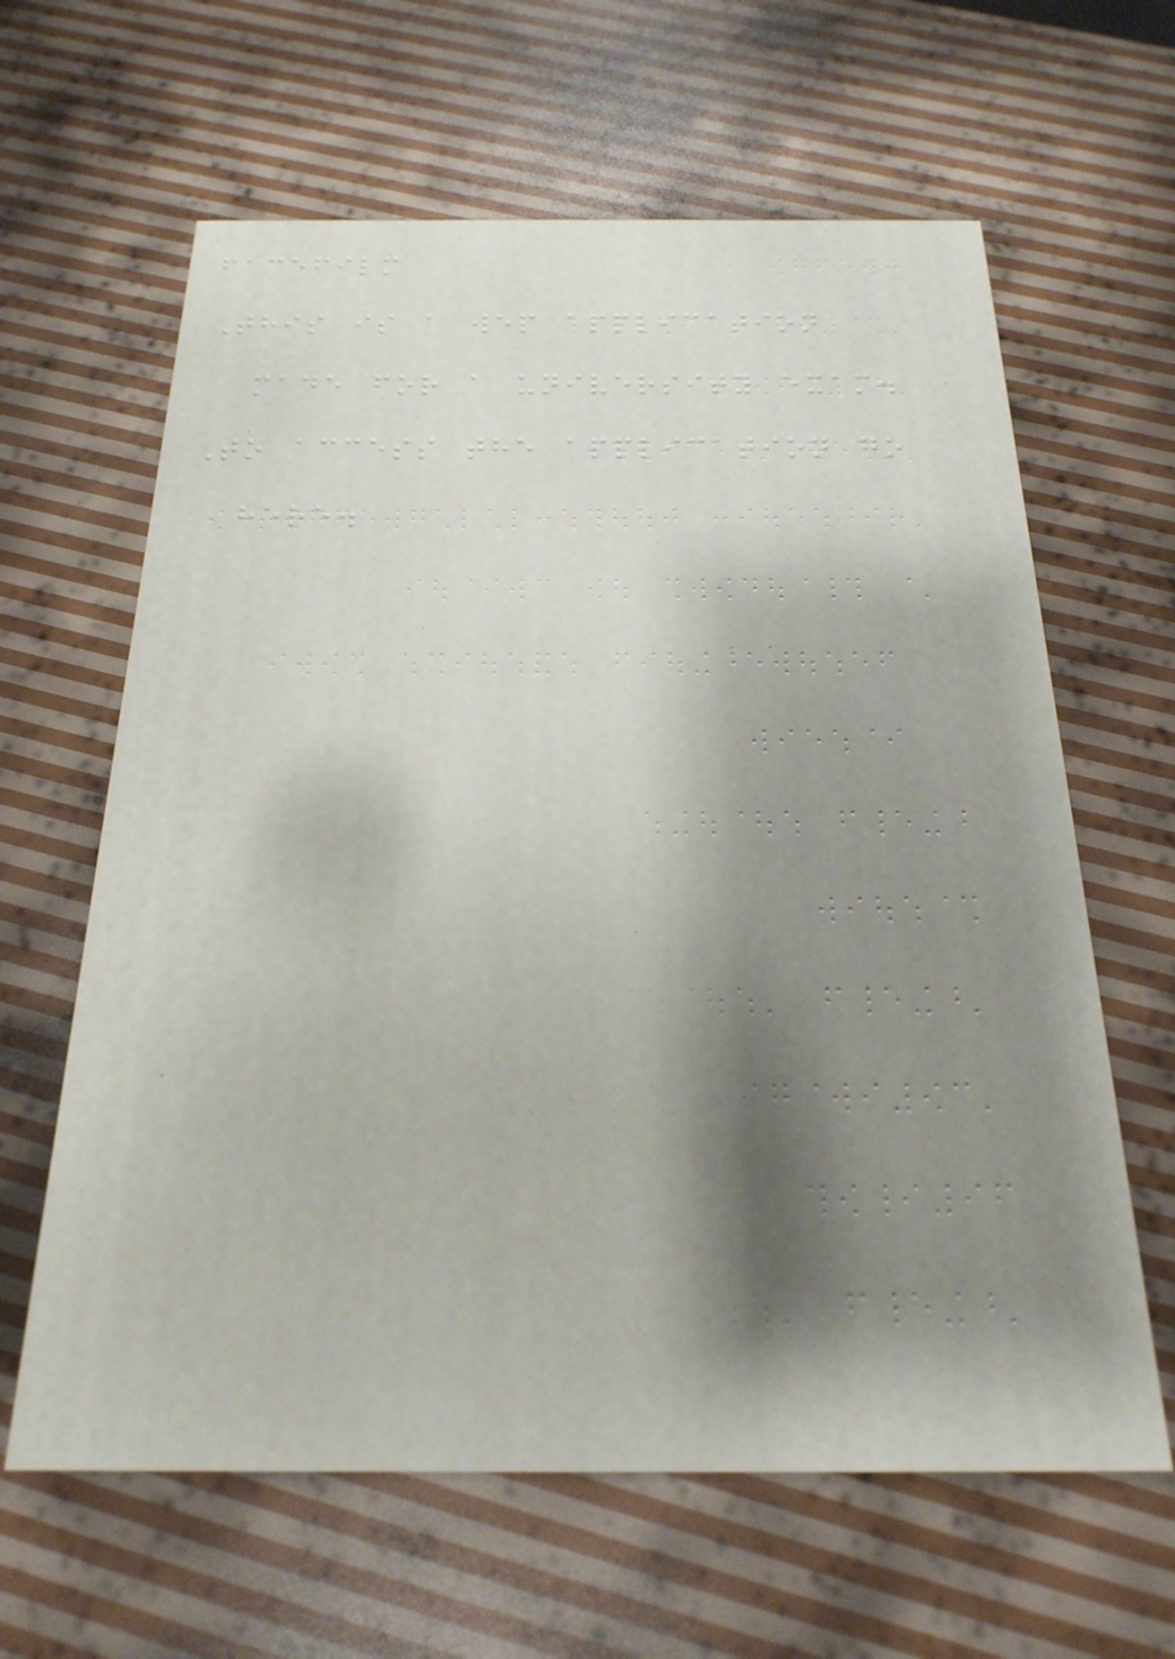facefilm
This is a wep application
made for a university exam.
To access the application go
here.
